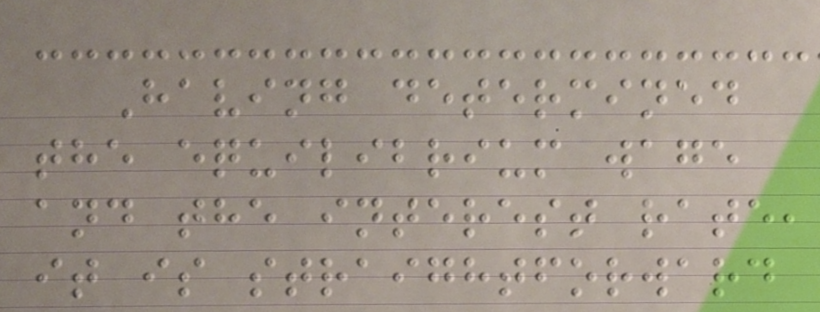Having determined
the equilibrium wage
and the interest rate,
it is straightforward
